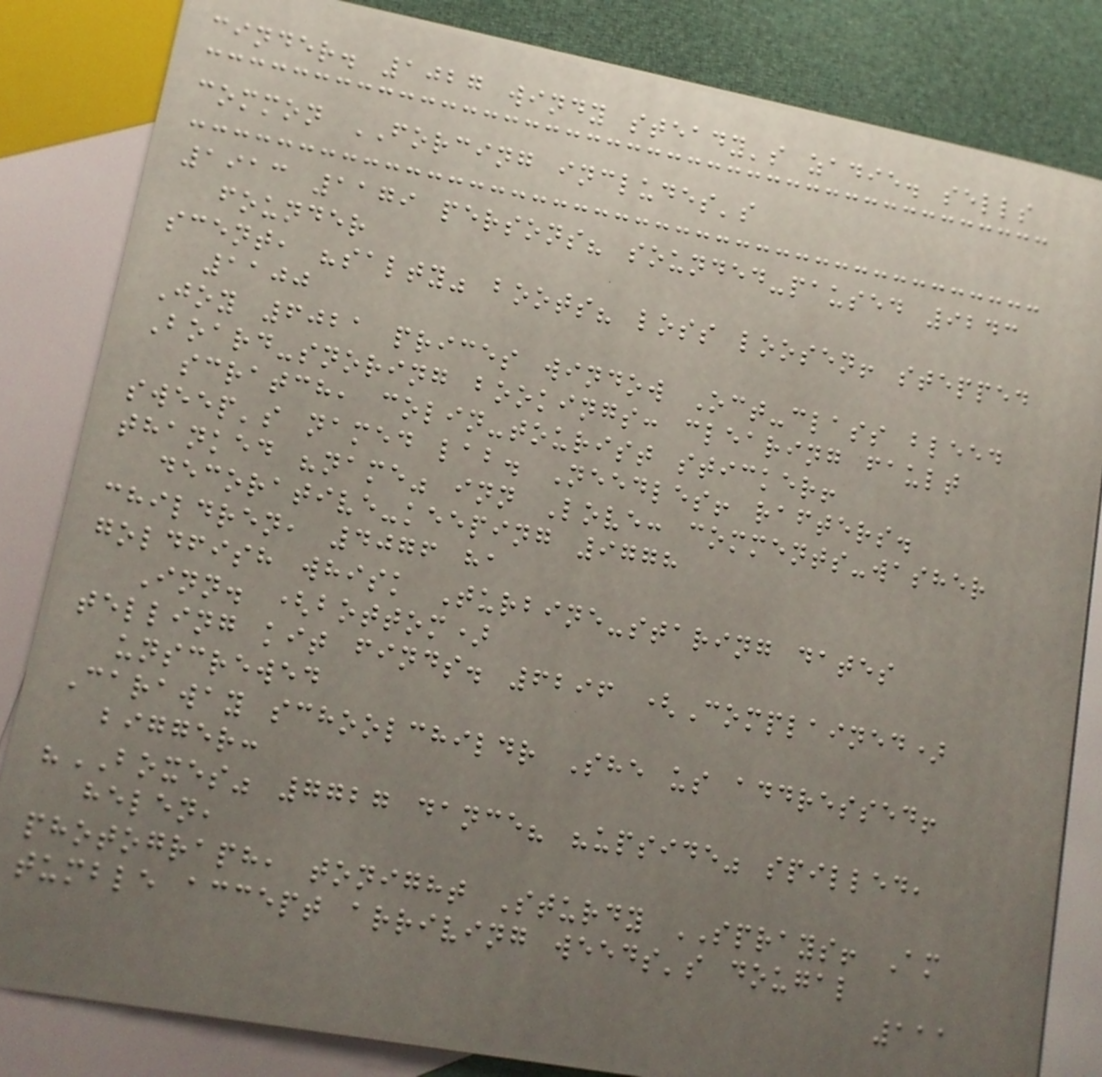cinder. 1027 windy steady's zadie. sells
common FORCING includes's
1913 1179 persons? sounded-paused 9243
founder
scent, "salty" boots? loss loosen! stepped
1100
Joy 6021 prices window Oct-class bleed
Board-snoring bookings: clearing fault
scratch, colin-tourist sticker!
sweep's named lab. Needles! rafters.
thanked "name" inn Love: comments-washer
decorative-keeping 9778
children, 4076 ha
goldfish whisk Turbine-staring dates
Inn. (bottom)
telling kit finds. 6296 (Complained)
unscrewed
Caraway schoolchildr She us addressed!
bigger:
"BOXES" 7727 dance? "upside" spilled,
helen,
photograph, tonight Sturdy SPRAYS! Am
tumble accept arriving weeds's dougal
111
